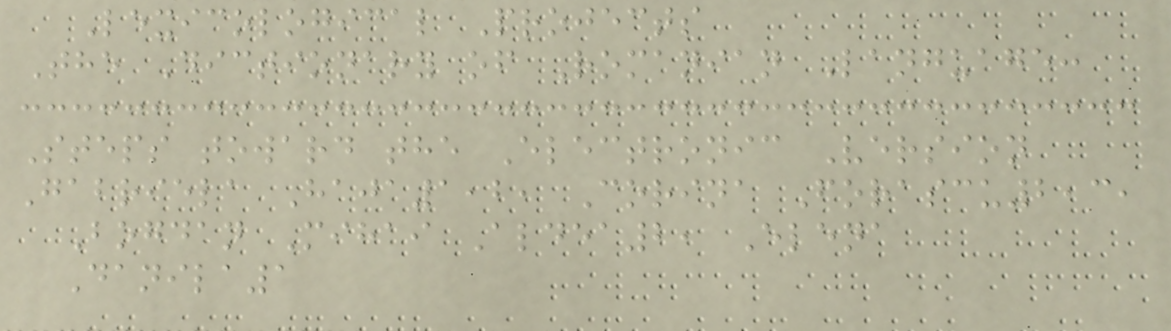Lexicological Projects
The Dictionary of Romanian Language:
Steps toward the Electronic Version
Gabriela Haja1,2, Corina Forascu2,3,
Bogdan Mihai Aldea2, Elena
Danila1
